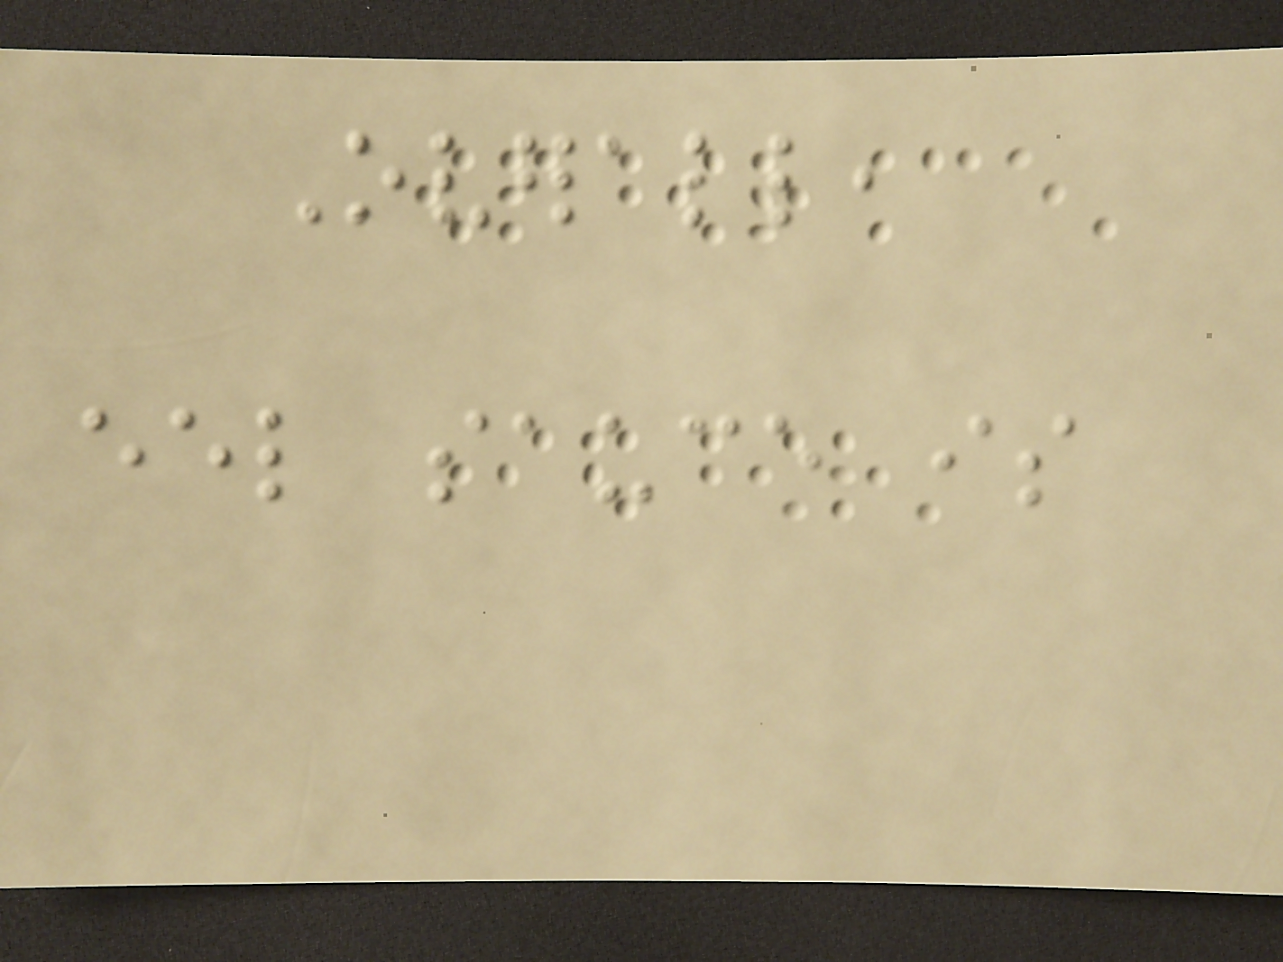Overall,
eel sauce is
